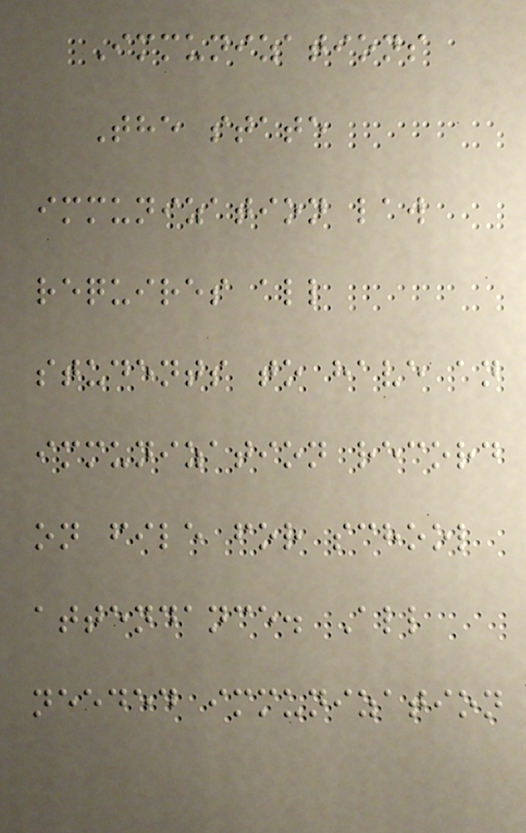Immunizations
The state
immunization law
requires all
students to have an
immunization record
on file for school
attendance. All
needed immunization
